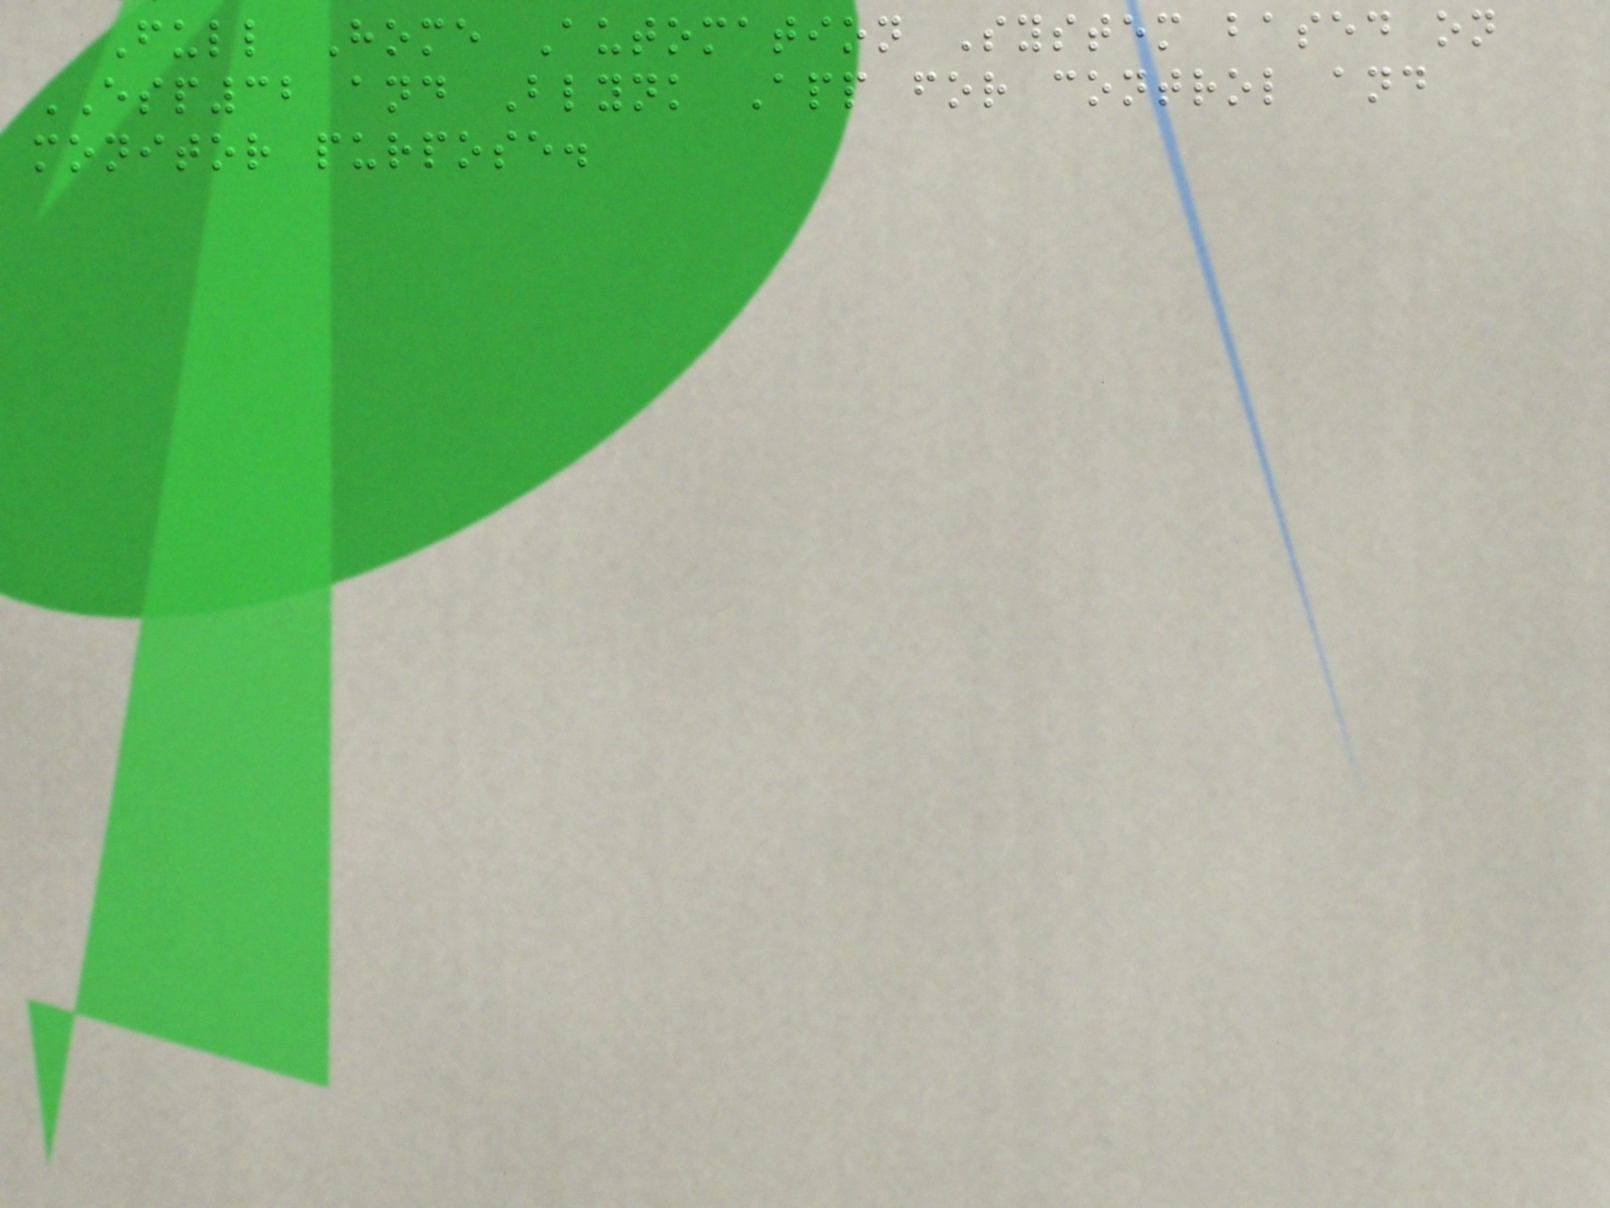Full Home Automation System based on
ESP32 and Blynk App for control and
monitor purpose.
